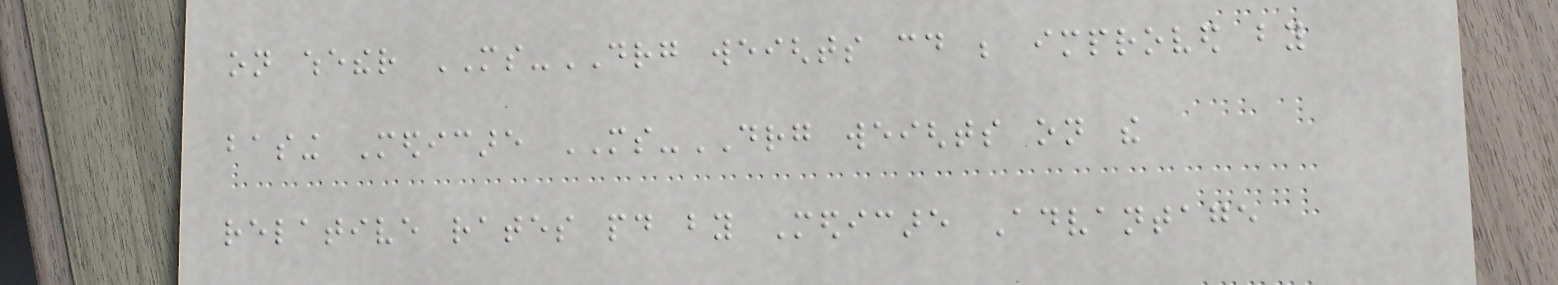on whether MS-DRG weights could be improved by
basing Medicare MS-DRG weights on the
relative rates paid by Medicare Advantage
